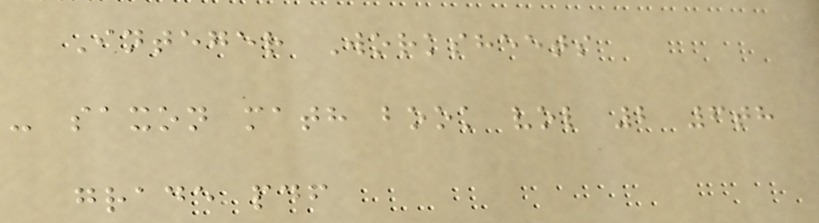Integer Worksheets
- saxon math book vol 2 6th
grade pdf
